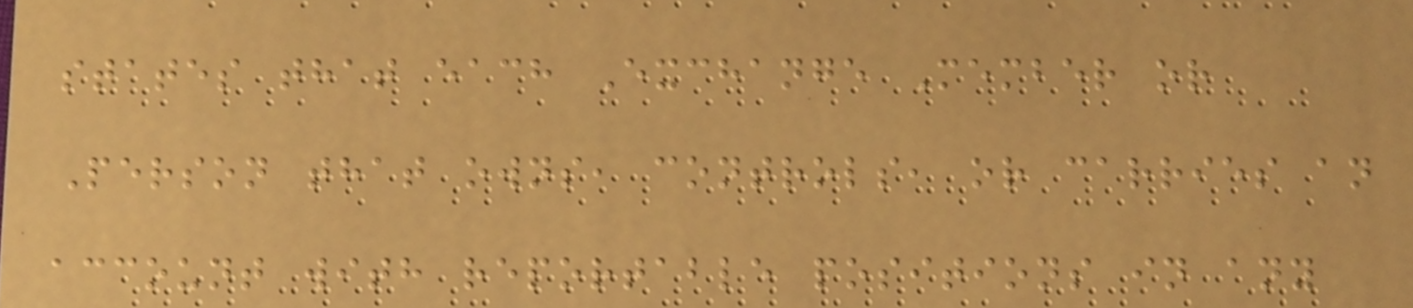states that each Exchange Member or
Person that owns, controls, or carries an
account with reportable positions in any
